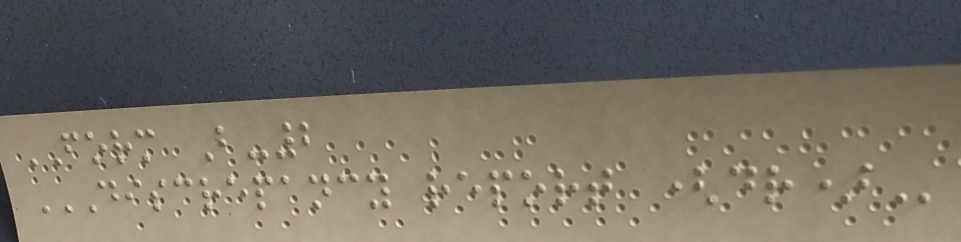FORM B-2
DISCREPANCY REPORT (DR)
